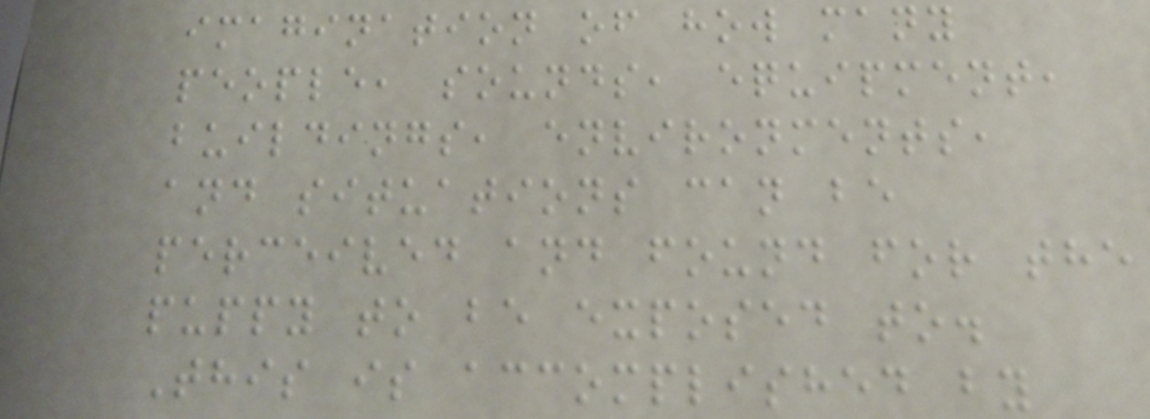imagination of how many
people, sounds, equipment,
buildings, environments,
and situations can be
perceived and found for the
puppy to be exposed to.
This is accomplished by
